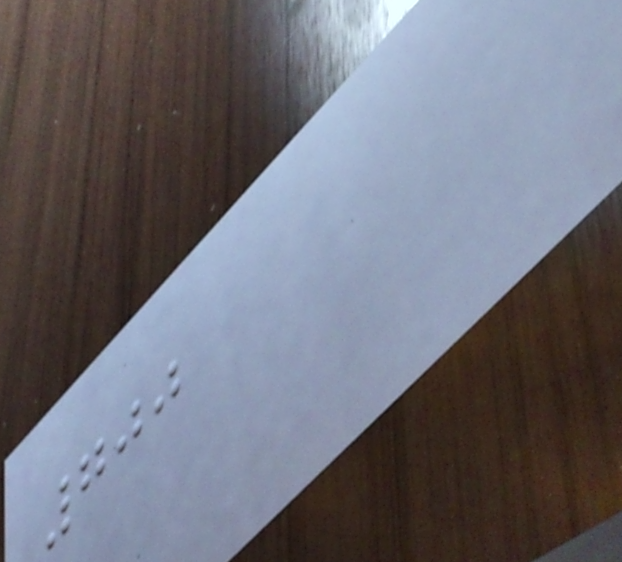700
